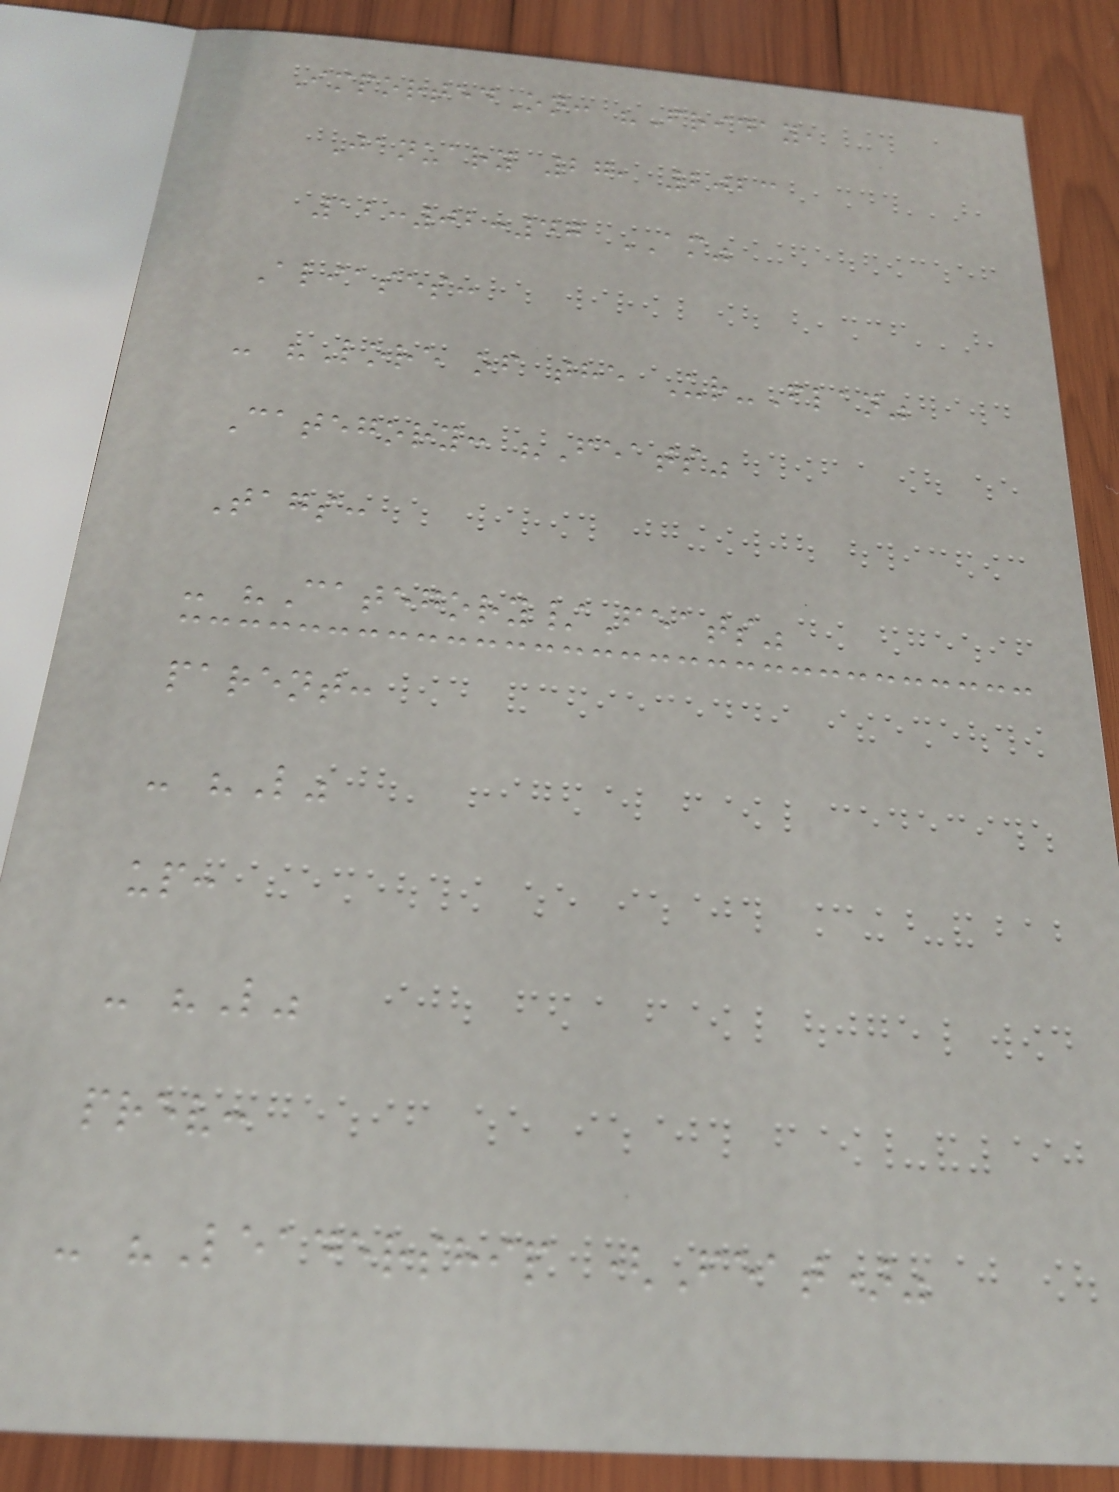ImportedOn: "Friday,
January 27, 2023
12:02:47 AM"
Aliases:
- "Lore of the Ur-Flan"
Category: "Feats"
Tags:
- "Category/Feats"
parent:
- "L"
up:
- "L"
prev:
- "Leadership (Feat)"
